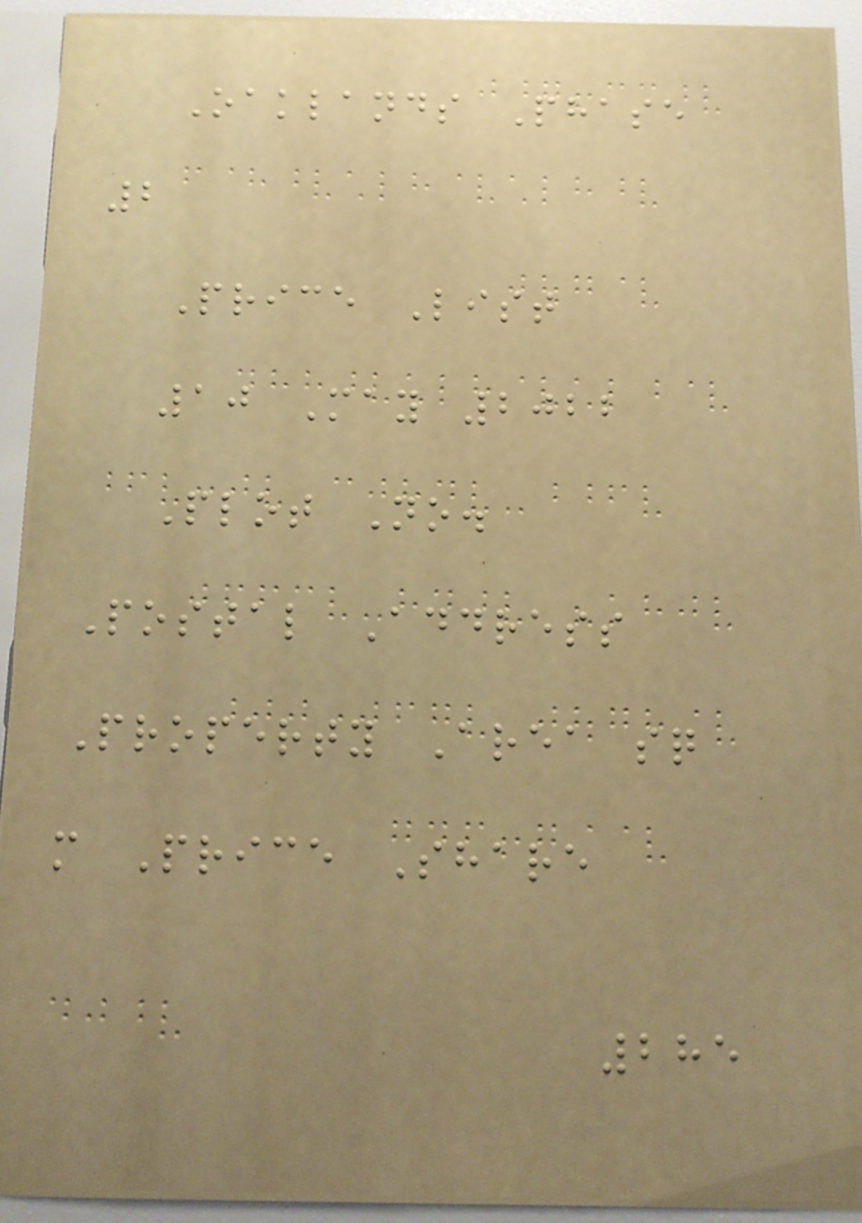Oaklands Phase
2
Price List
10 May 2022
Plot No.
Postal Address
Property Area sq
m Price Share
285
